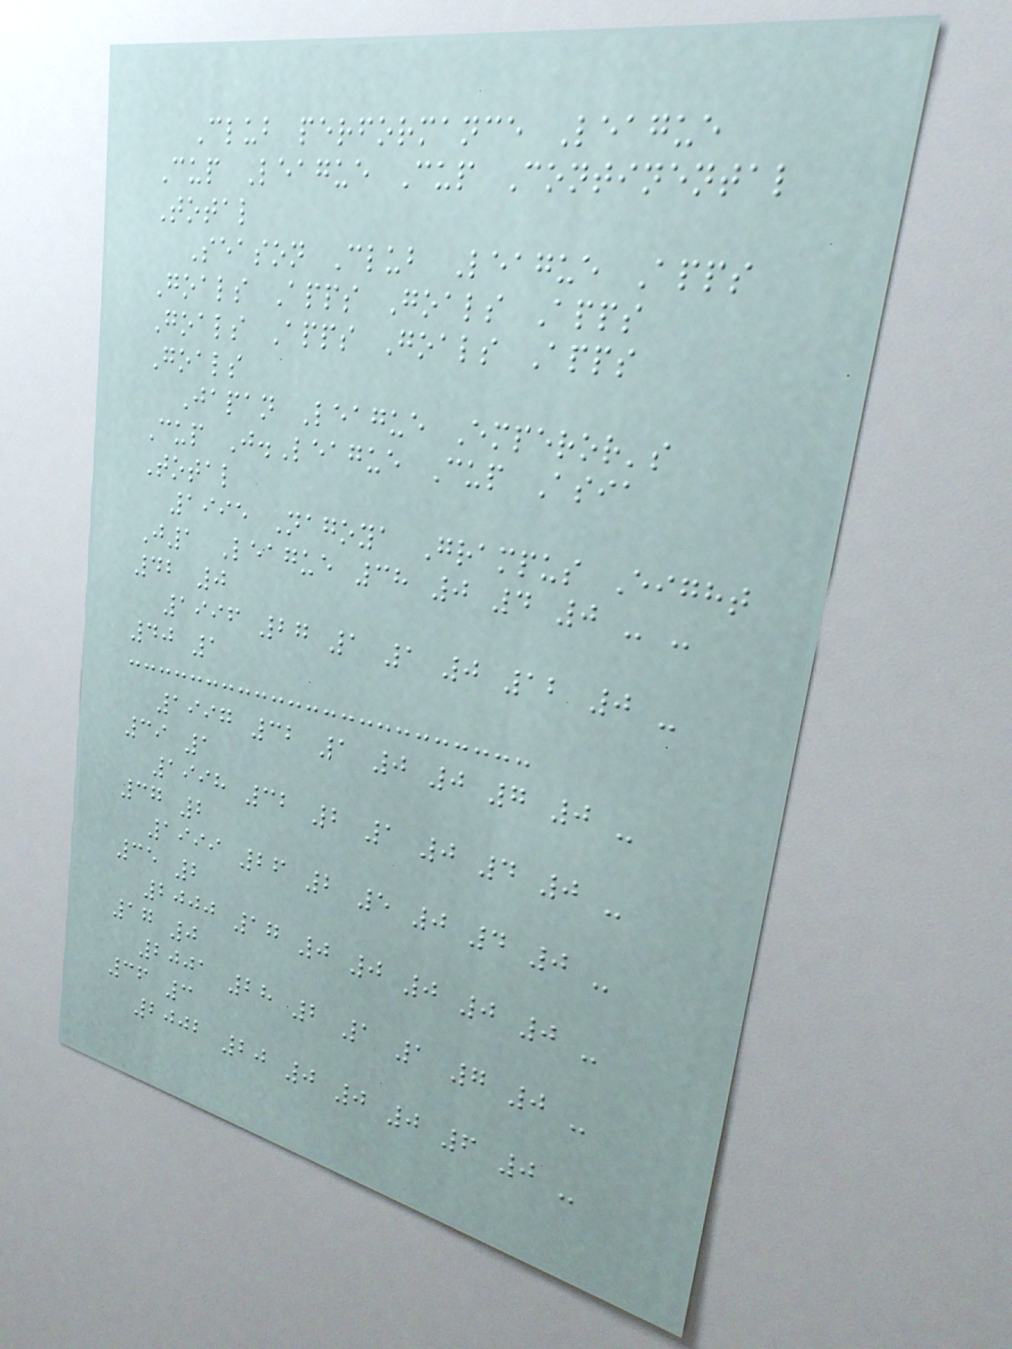Club performance League
Cup League Cup Continental
Total
Season Club League Apps
Goals Apps Goals Apps
Goals Apps Goals Apps
Goals
Japan League Emperor's
Cup J.League Cup Asia
Total
1995 Nagoya Grampus Eight
J1 League 38 0 4 0 - -
42 0
1996 27 1 1 0 12 0 -
40 1
1997 32 1 0 0 7 0 -
39 1
1998 32 2 1 0 4 0 -
37 2
1999 26 2 5 0 4 0 -
35 2
2000 17 0 0 0 0 0 -
17 0
2001 28 2 1 1 7 0 -
36 3
2002 20 0 0 0 6 0 -
